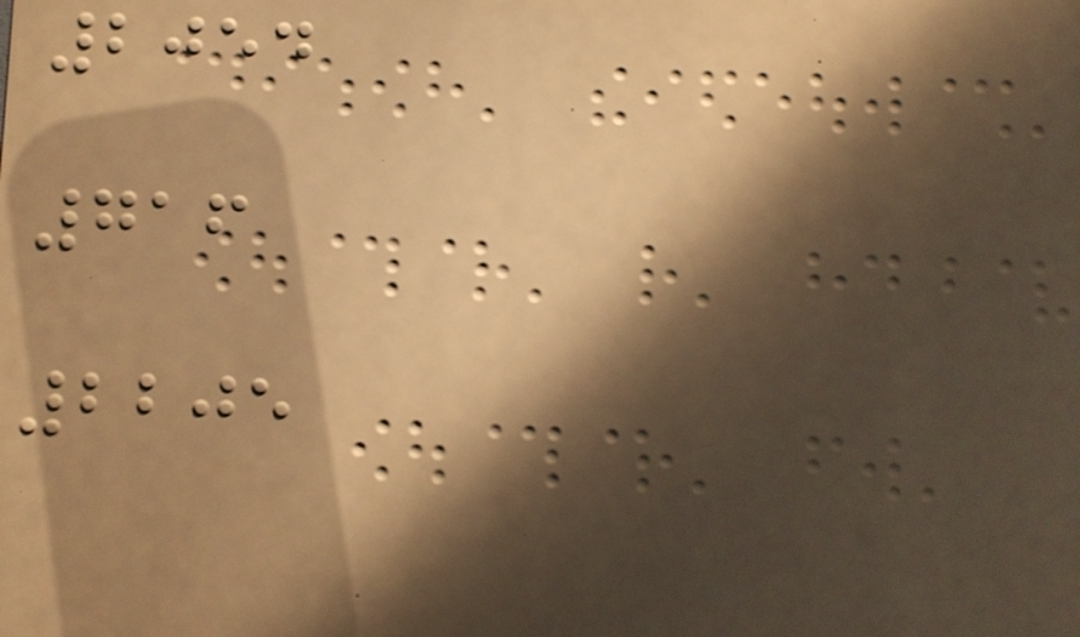2054
716
2205
